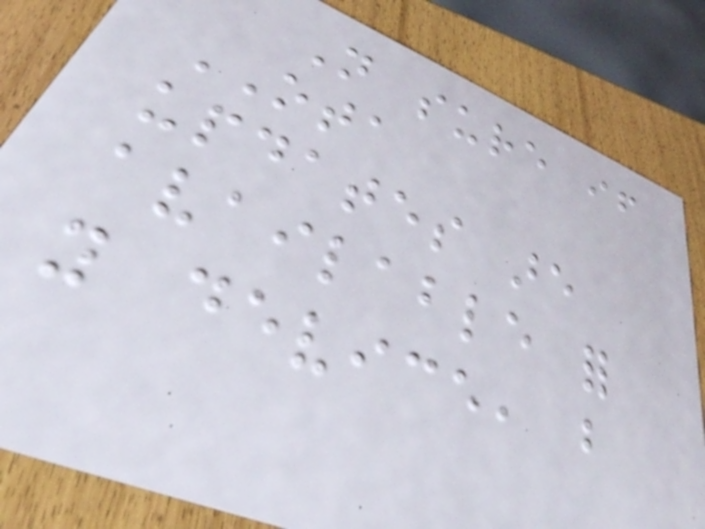Not sure if
OTA
updates are
available for
you device, but
